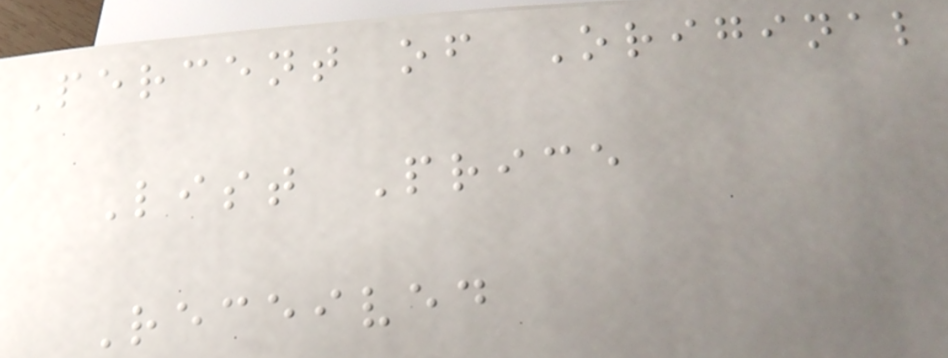Percent of Original
List Price
Received
